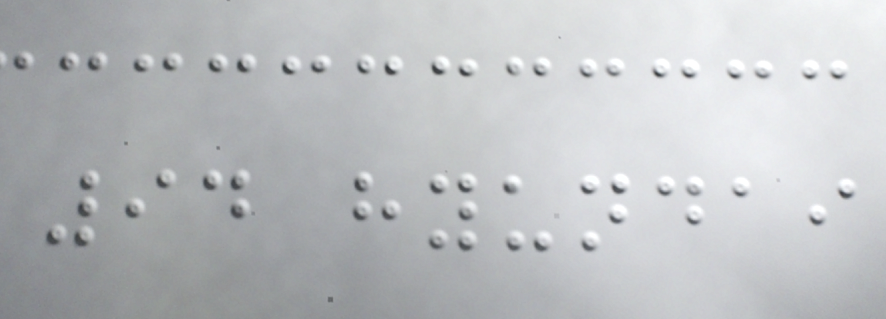94 hyundai
